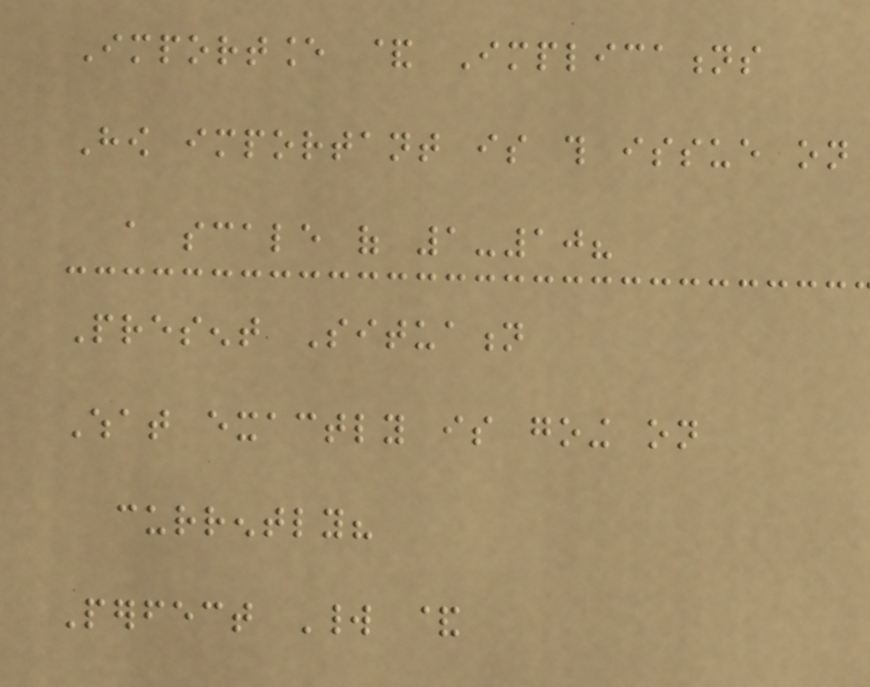Importance & Implications
How important is this issue on
a scale of 1-10?
Present Situation
What exactly is going on
currently?
Perfect World &
